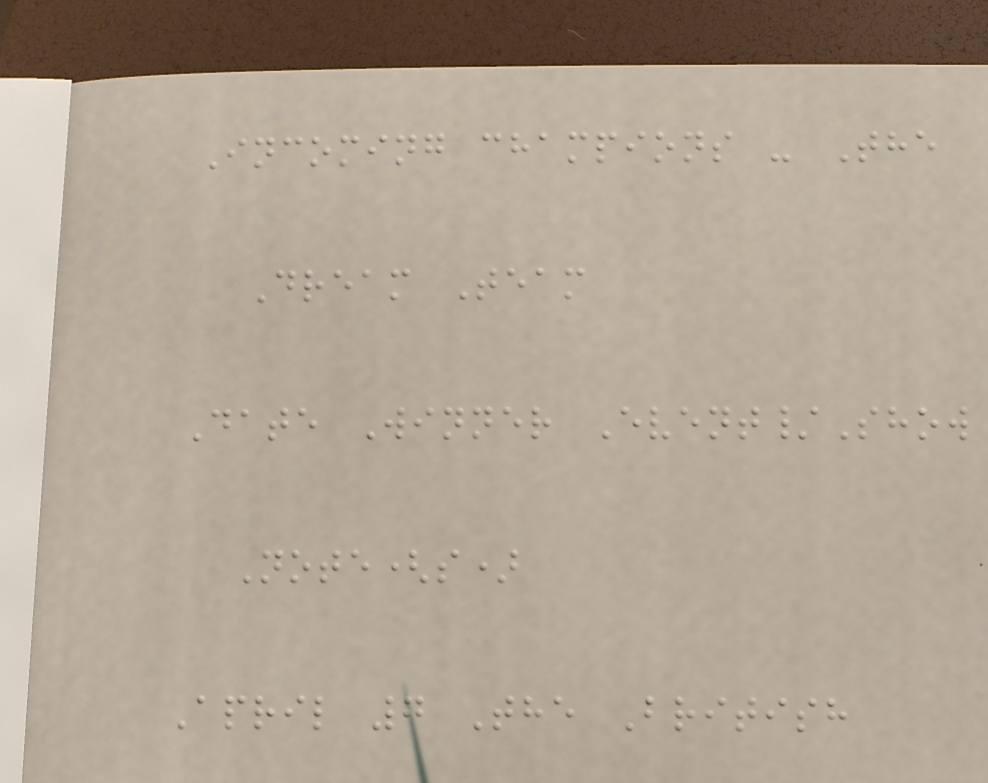Incoming champions - The
Dream Team
Date Winner Event/Show
Note(s)
April 7 The British
